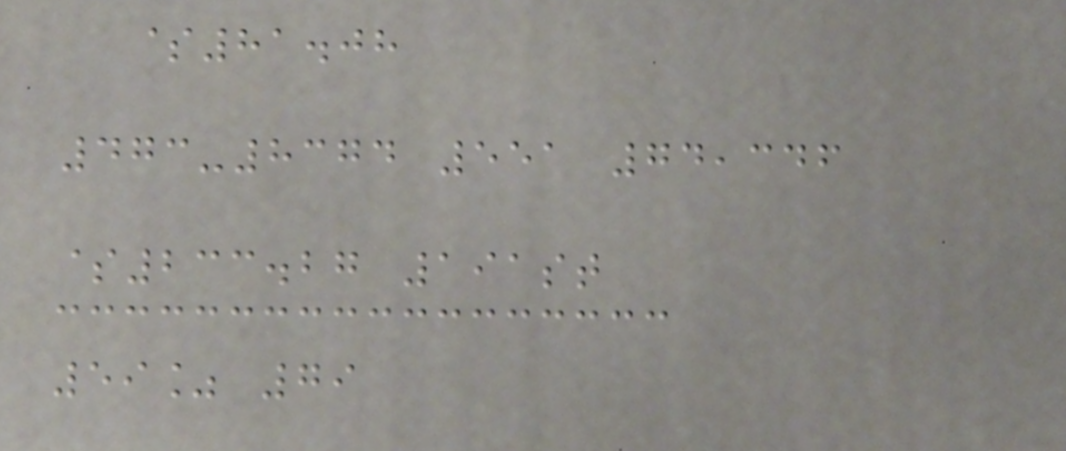$81.08
473-8374 551 74,346
$233.27 191st
59% 79
